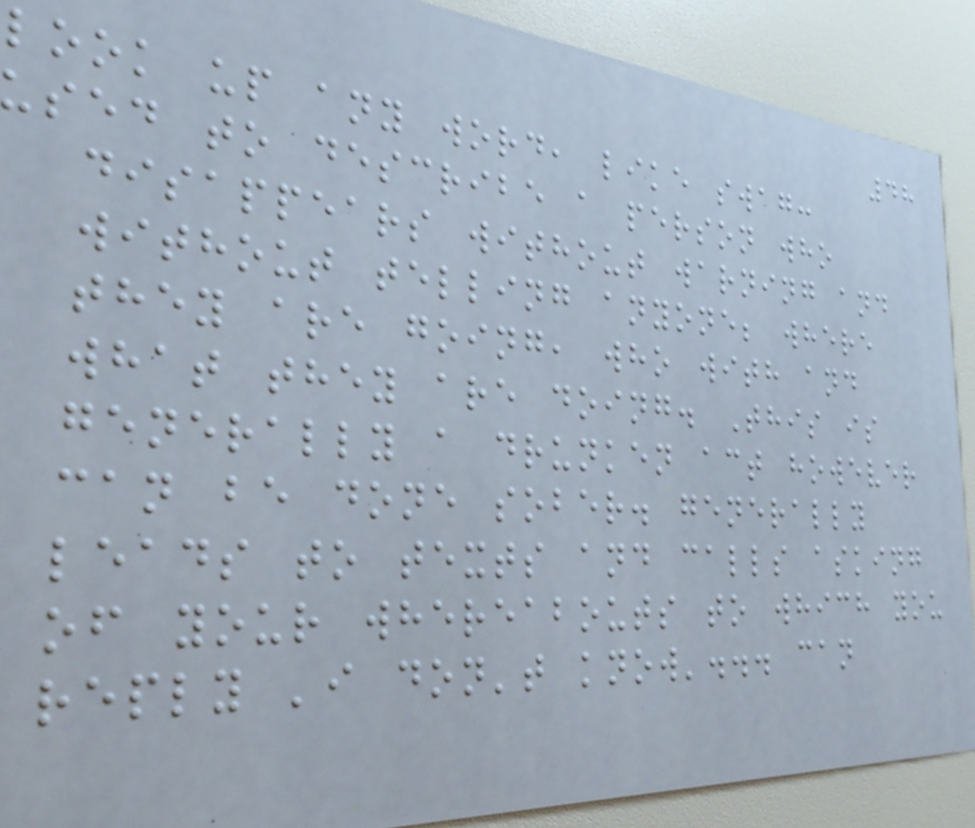48
look up any word, like swag:
used to describe a person who
disappears without warning and
without telling anyone; where
they are going, who with and
what they are doing. This is
generally a drunken act however
can be done sober. generally
leads to texts and calls asking
of your whereabouts to which you
reply 'i don't know'... can
